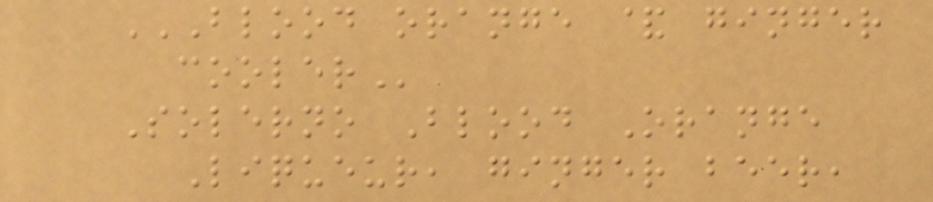BLOOD ORANGE & GINGER
COOLER
Solerno Blood Orange
Liqueur, ginger beer,
